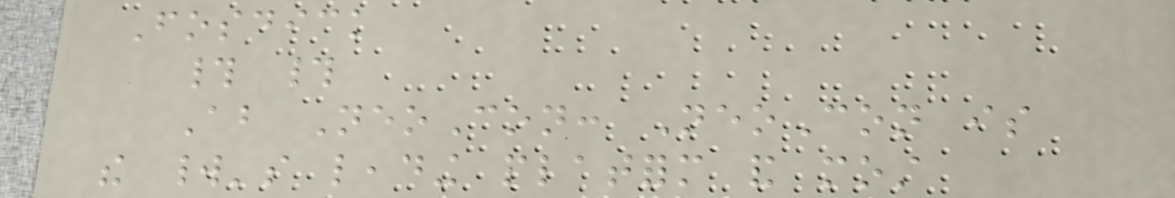Fosdick
# #
About NeoCon: NeoCon is
the world's leading platform and most
